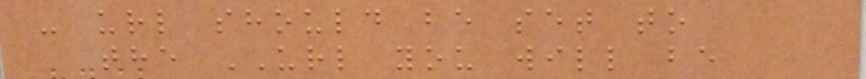- url should be set to
the URL you will be
